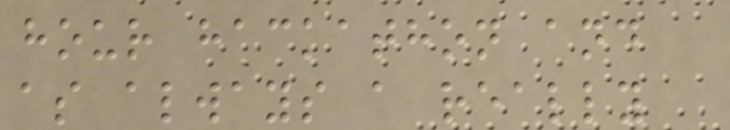hour hackathon and
as always a really
